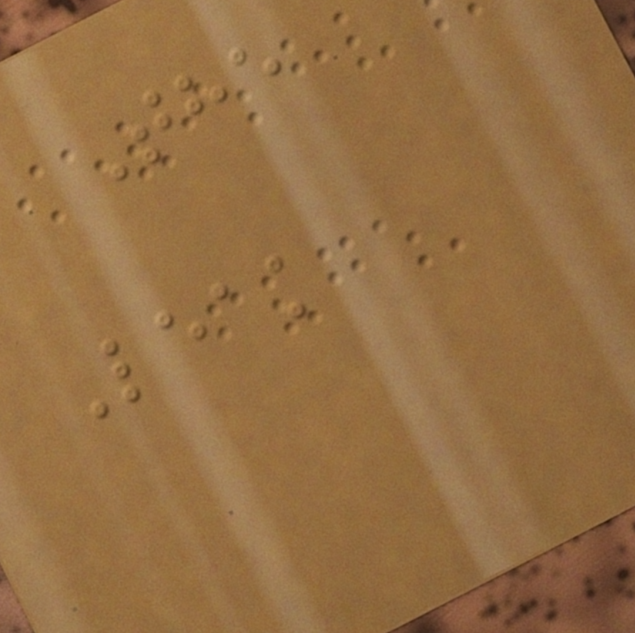The
Leak
